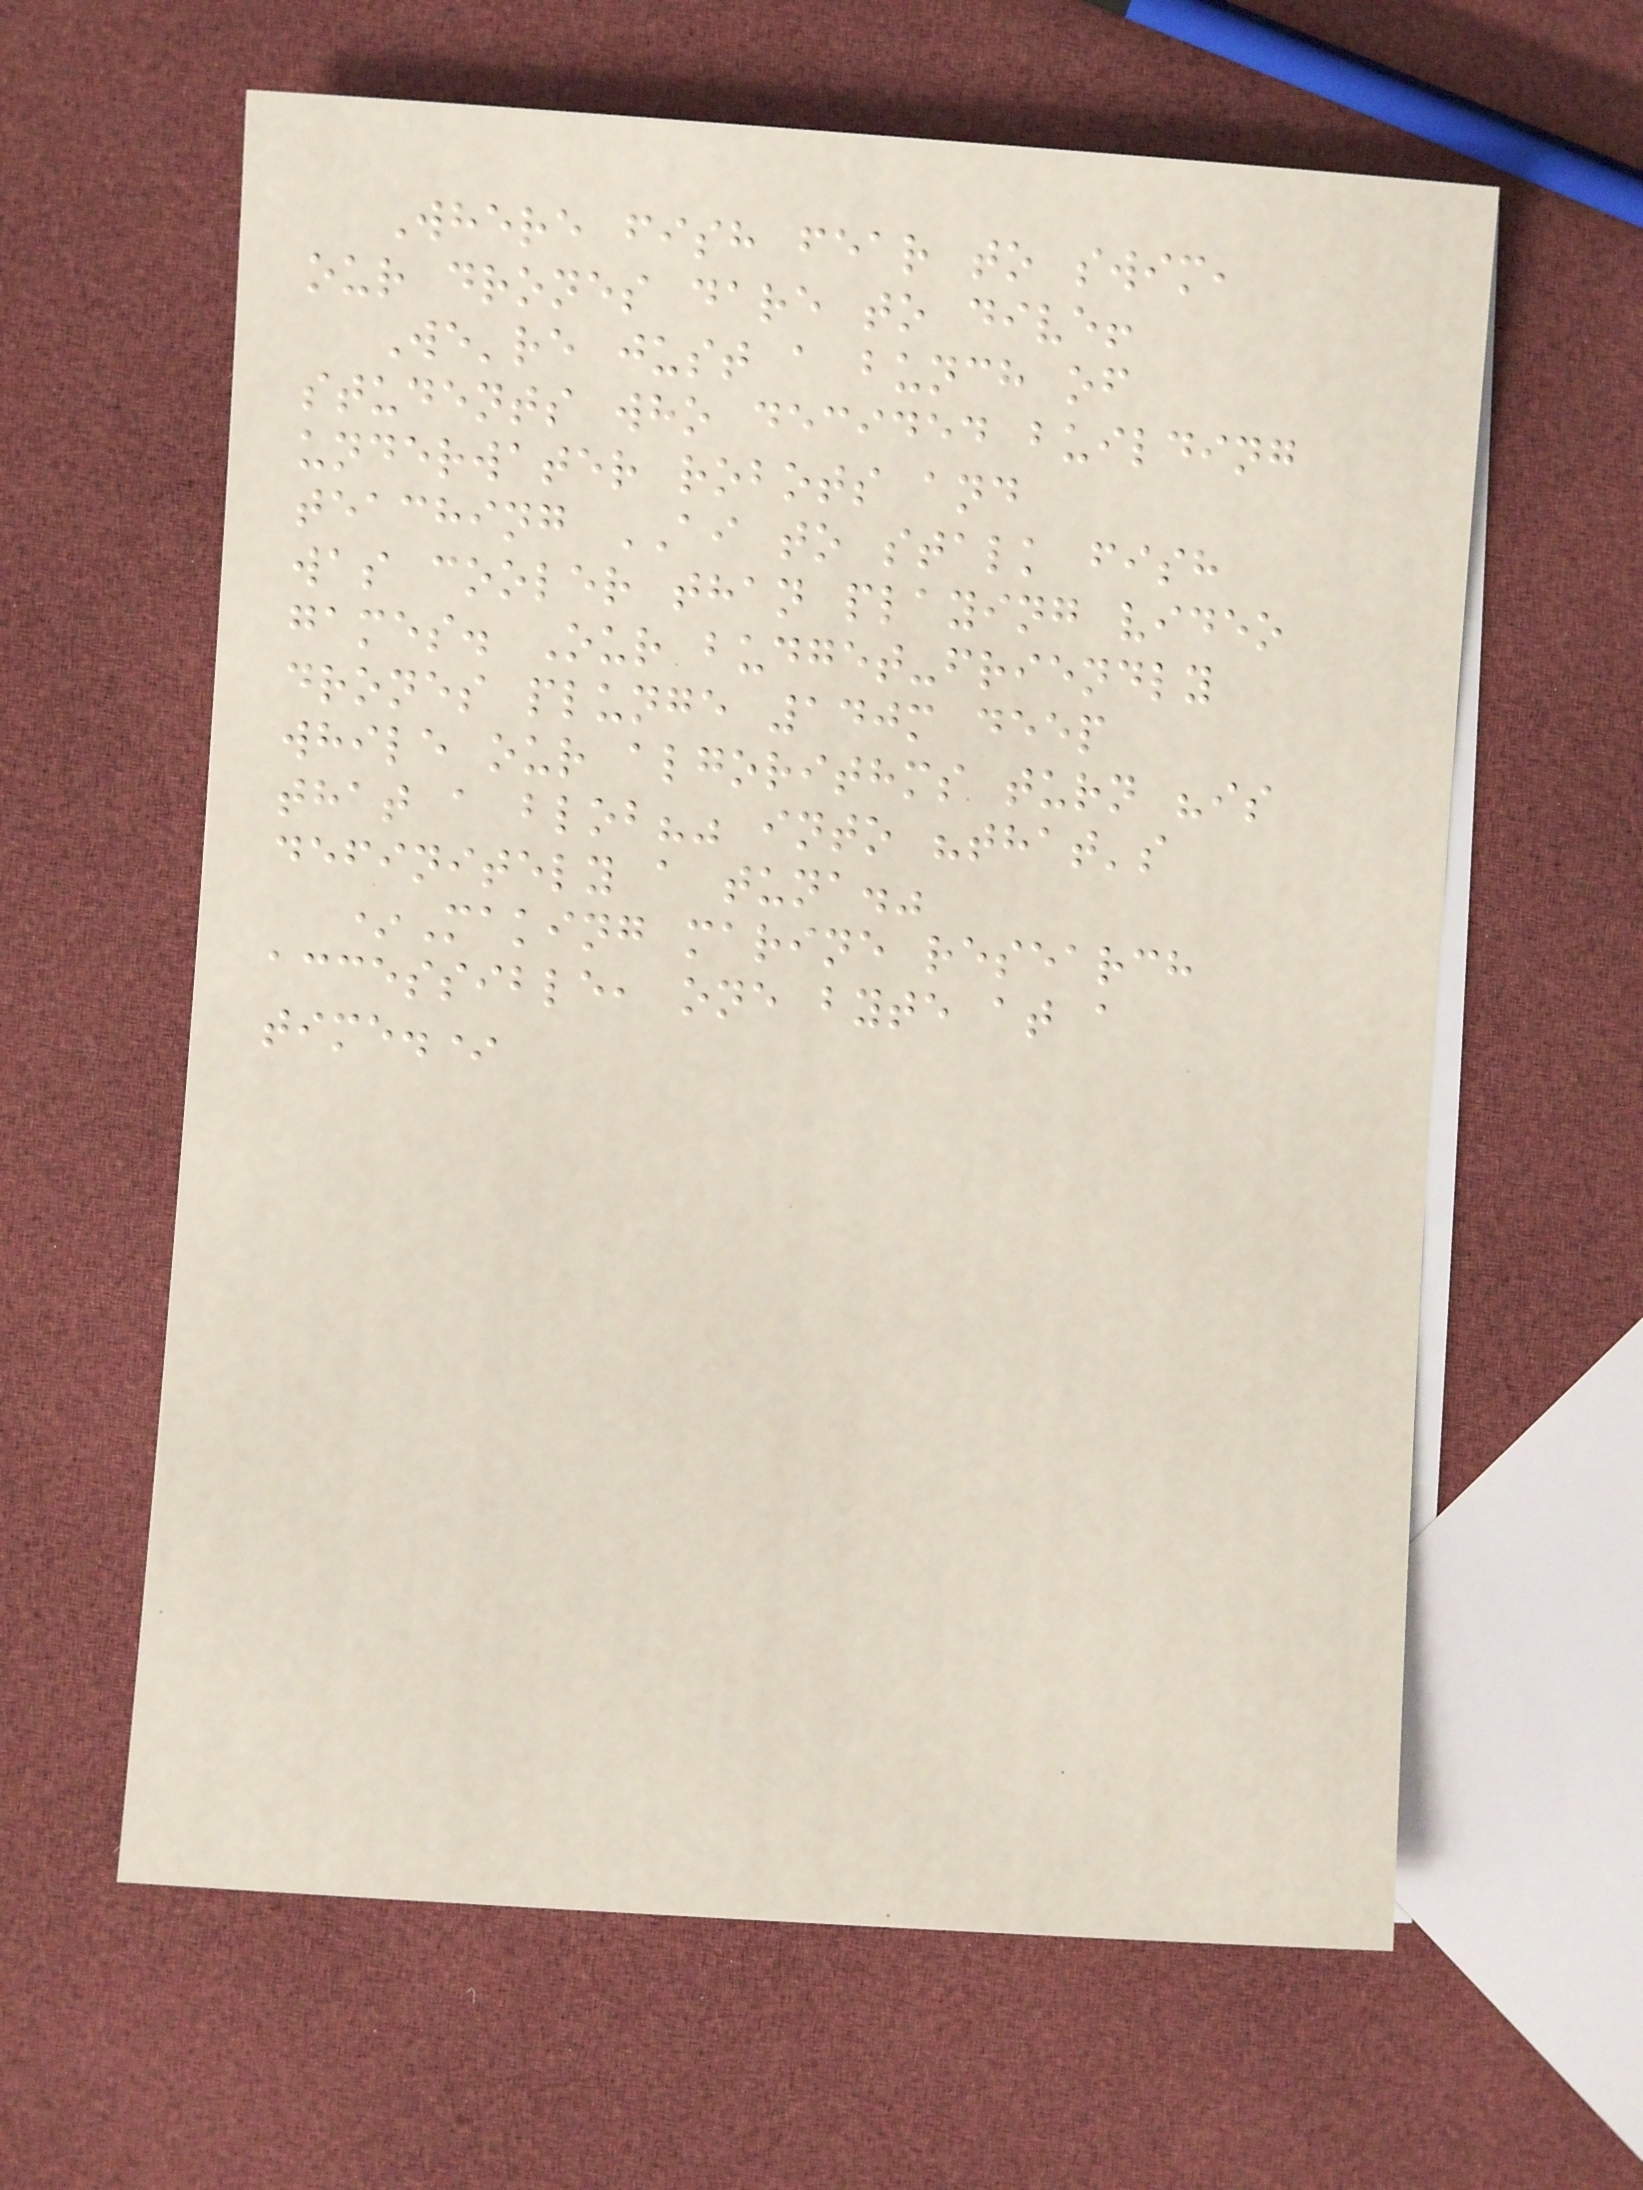Where fish fear to swim,
our drones dare to dive!
We're just a bunch of
students who decided building
underwater robots and
teaching AI to stalk fish
was cooler than playing video
games. Our budget-friendly
drones plunge 140m deep
while our algorithms turn "is
that a blob?" into "that's
definitely a tuna."
*Making marine research
accessible, one byte at a
time.*
